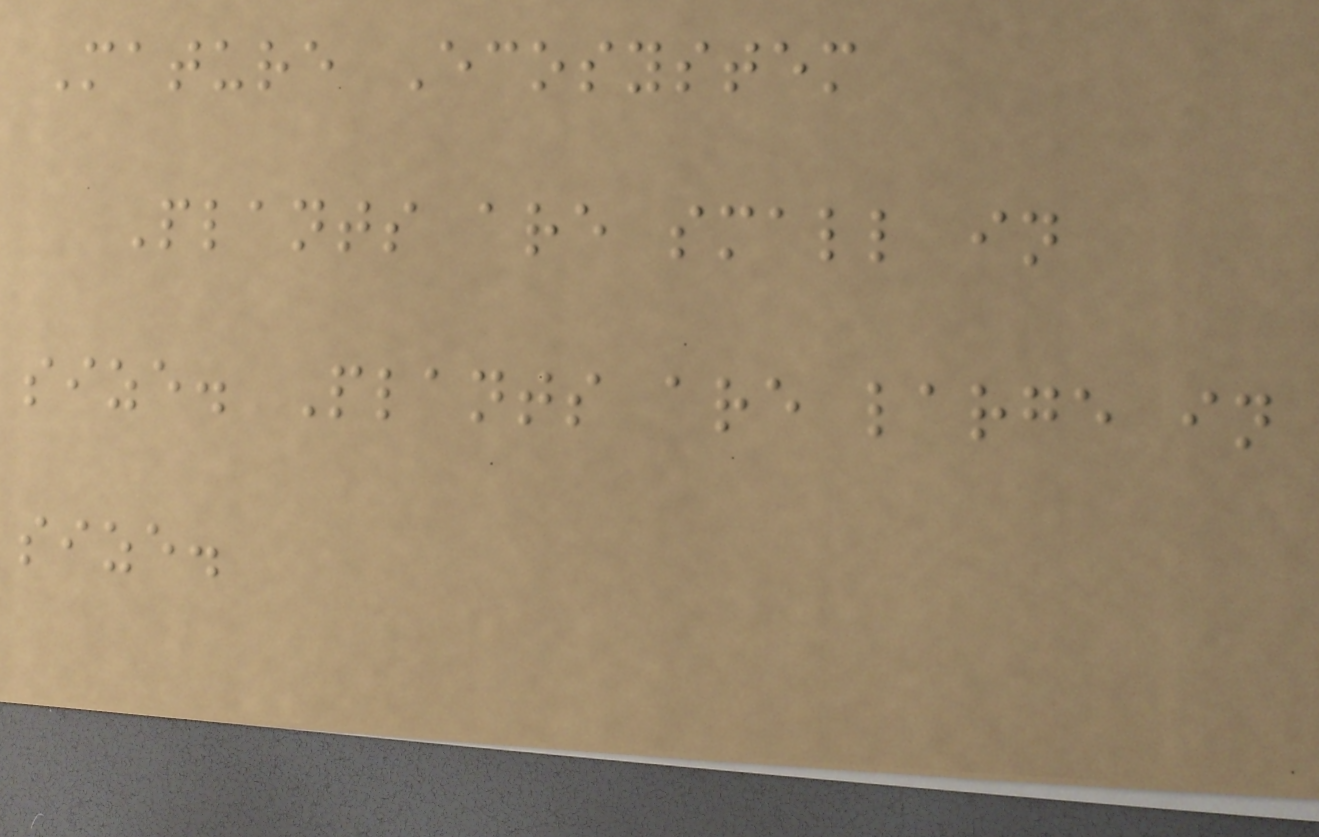Mature Ecosystem
Plants are small in
size. Plants are large in
size.
